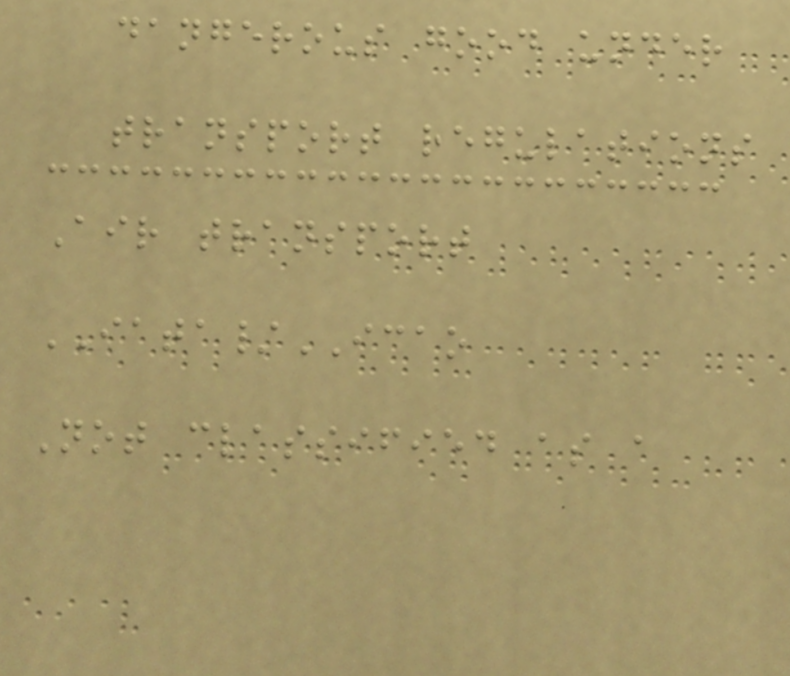dangerous good under
transport regulations
Air transport
IATA/ICAO
Not classified as a
